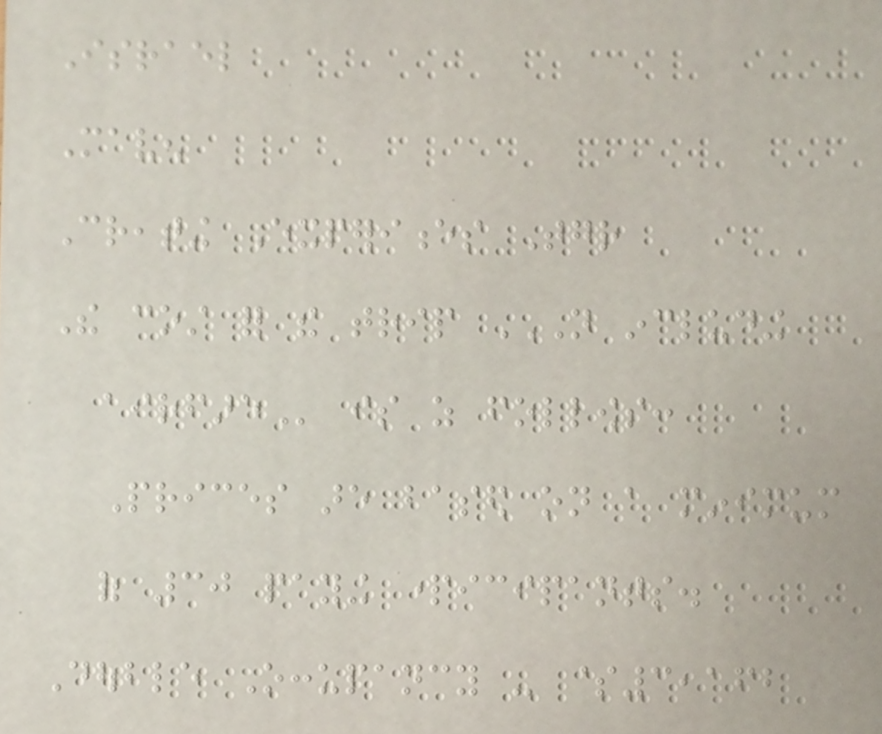Israel
Maven
Creating Experiences Together
The cost for the trip NOT INCLUDING
AIRFARE is as follows:
Prices are based on a minimum
of 30 paying participants.
Double Occupancy - $3,162
